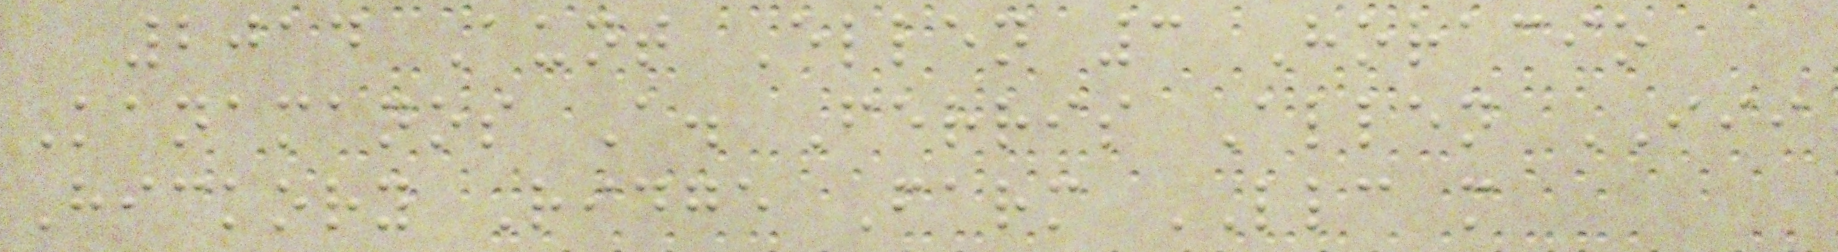2014 Aunt Ellen 3 Horacio
Kanamanos A. Ferris Allen III
Hickory Ridge Farm LLC m
